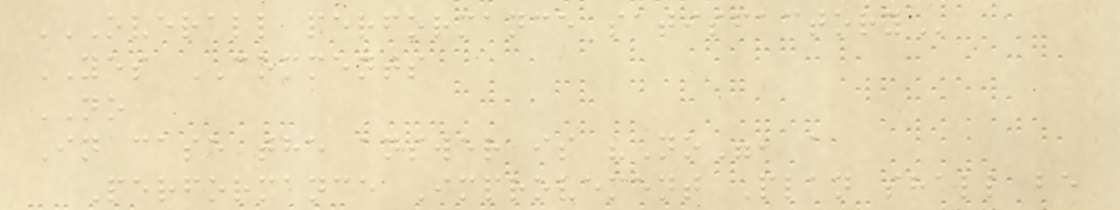OVERALL PERFORMANCE SATISFACTORY
YES COMMENTS
NO
In case the answer is "No", a
Performance Improvement Plan shall be
